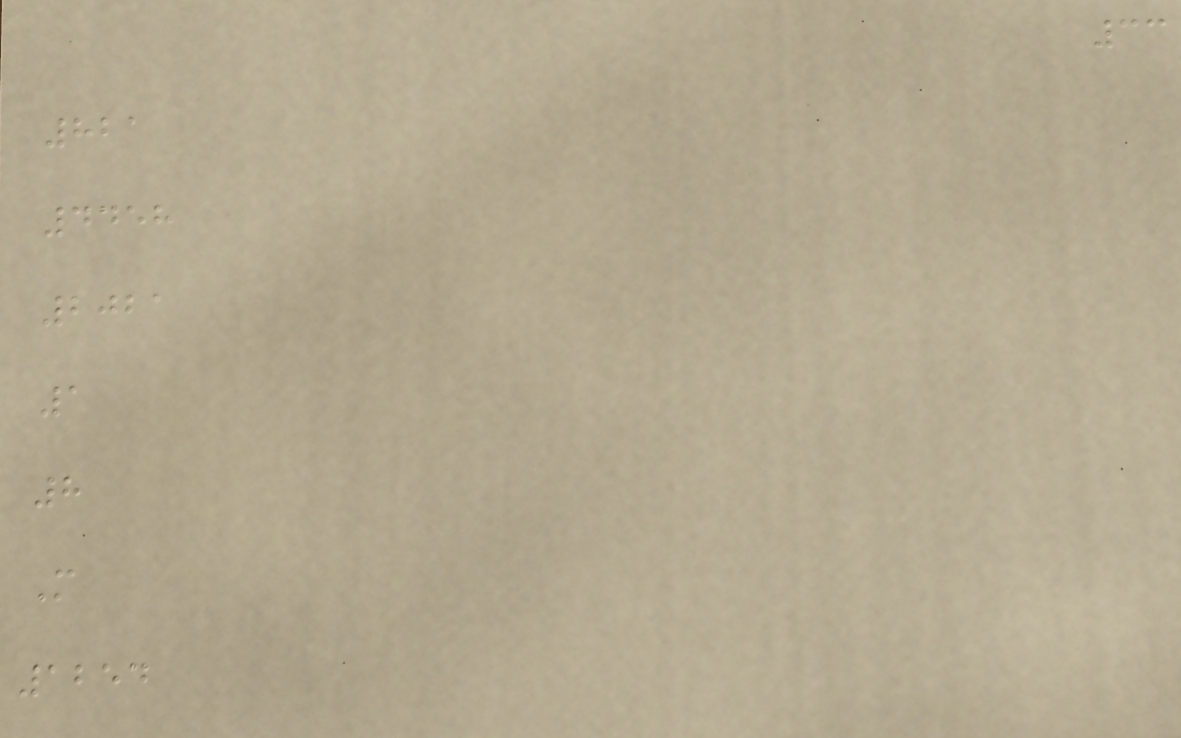33
821
4458
2021
1
8
M
1254
